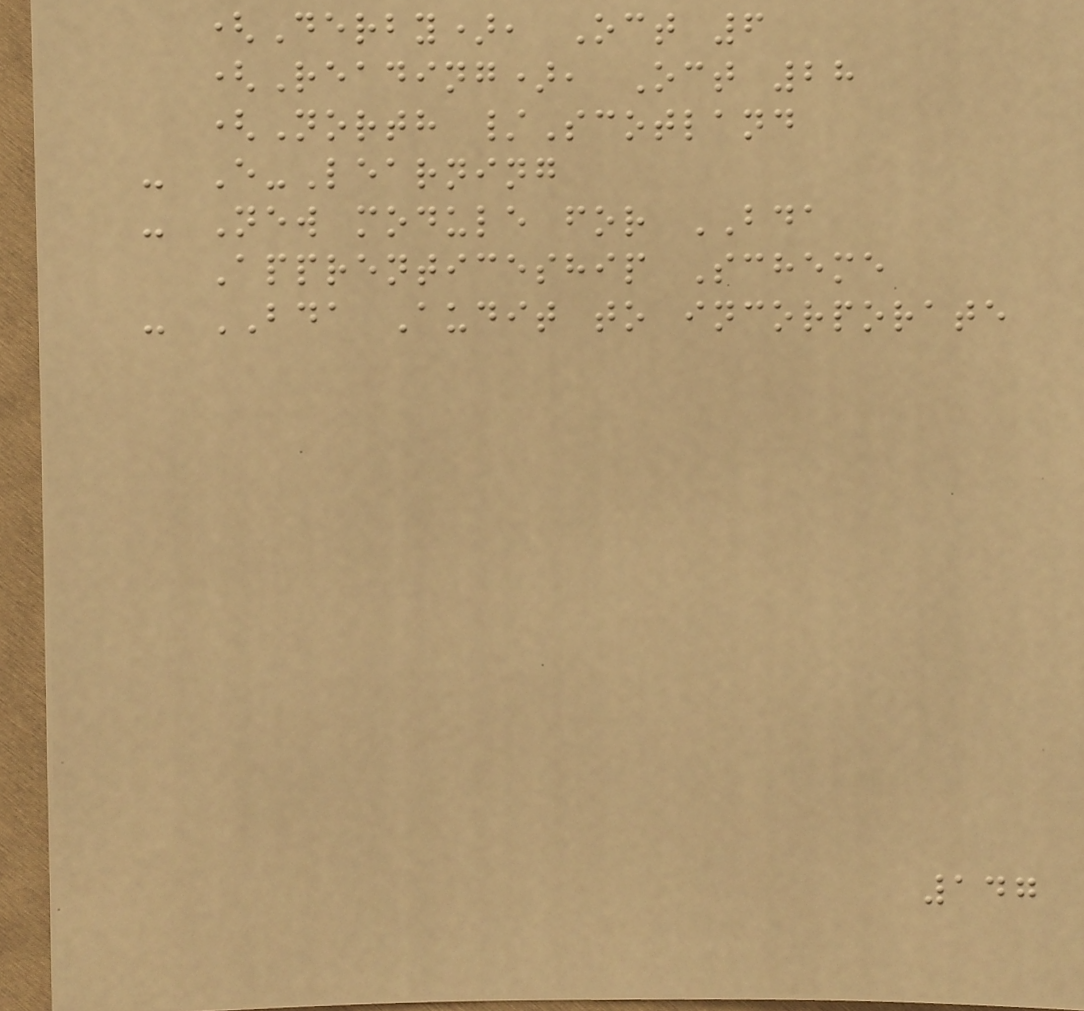(Derby), Oct 6
(Reading), Oct 28
(North /Scotland
- E-Learning
- New module for BDA
Apprenticeship Scheme
- BDA Audit to incorporate
147
